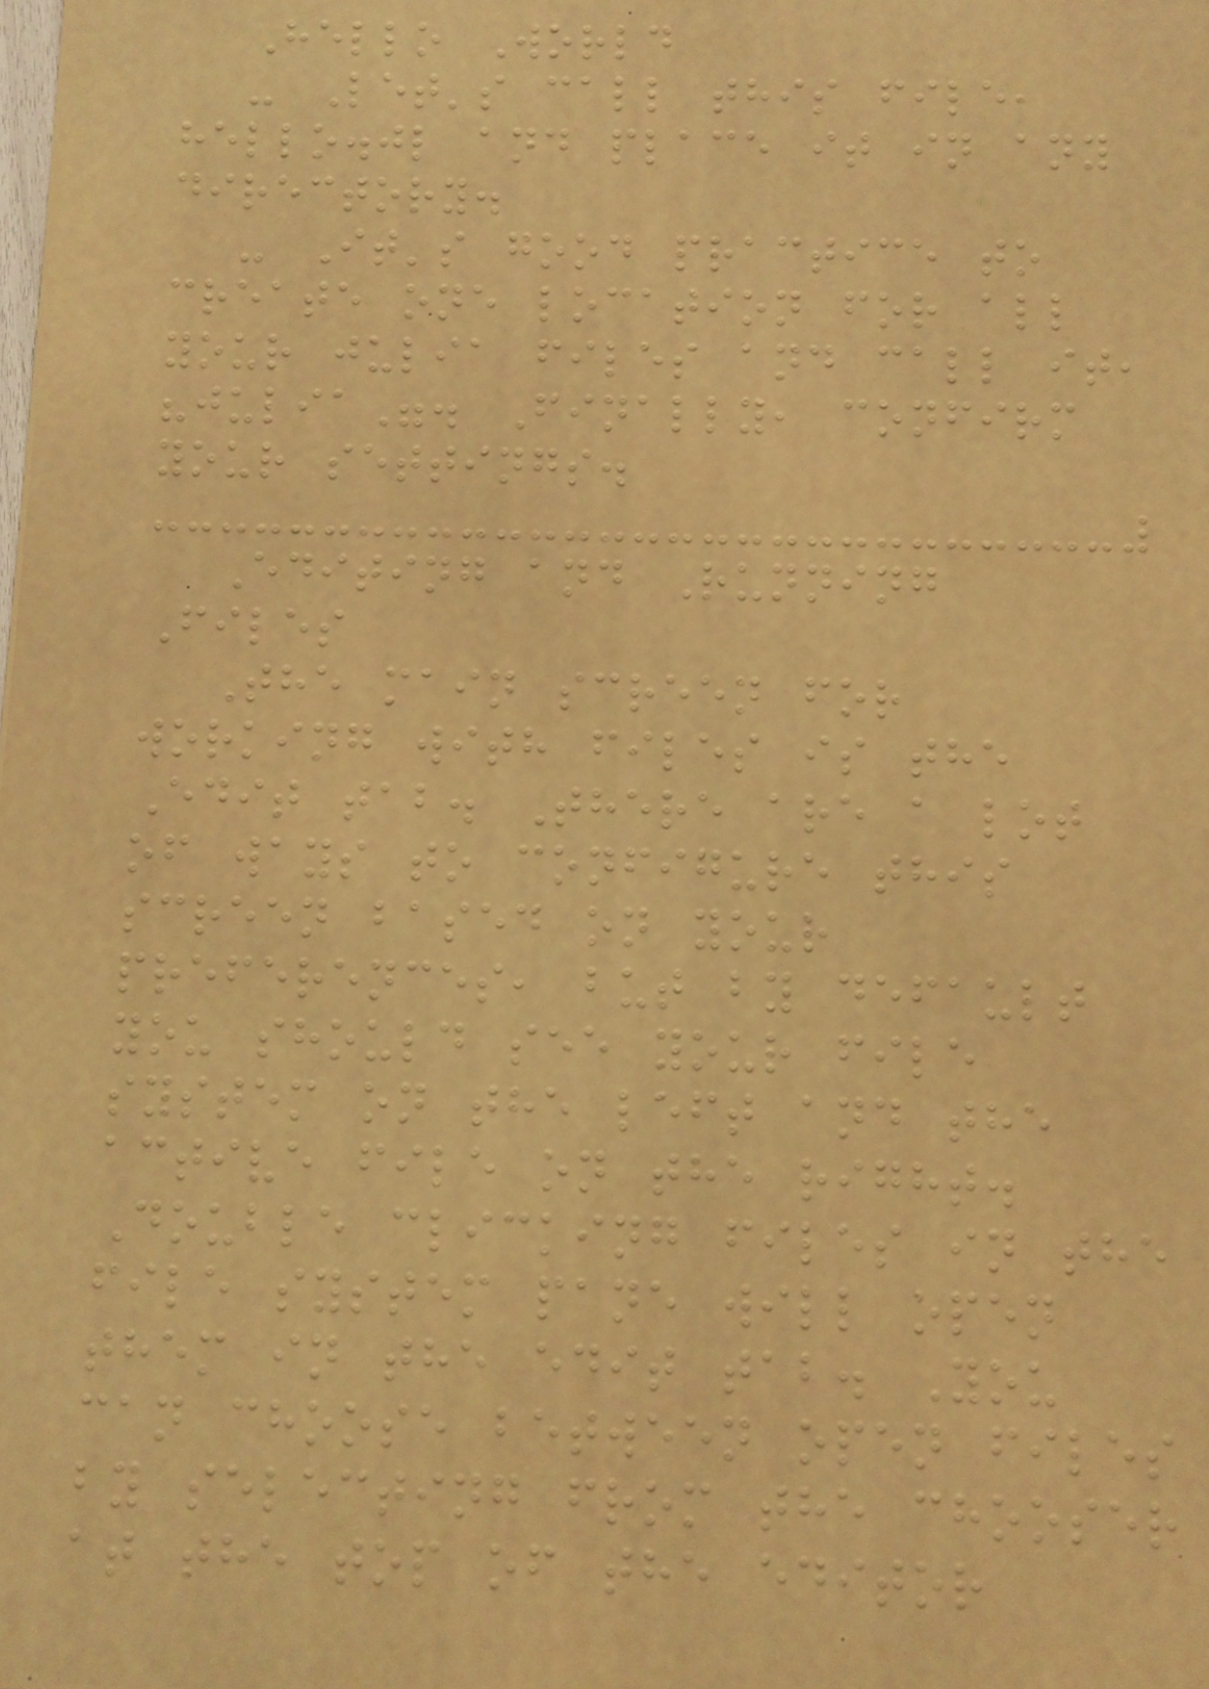Hello World
- Let's call this file,
hello.jl and place it in any
directory.
- It's good practice to
create one location for all
your julia files and call it,
"julia". Finally, confirm
your settings.
Editing and Running
Files
The main screen for
working with files is the
Edit tab. There are a lot
of ways to configure this
screen based on your
preferences, but by default
you should see your file
system on the left and the
active file on the right.
Double clicking files in the
file system pane will open
them in the edit tab. You
can choose between open files
by selecting from the chooser
at the top of the editor
